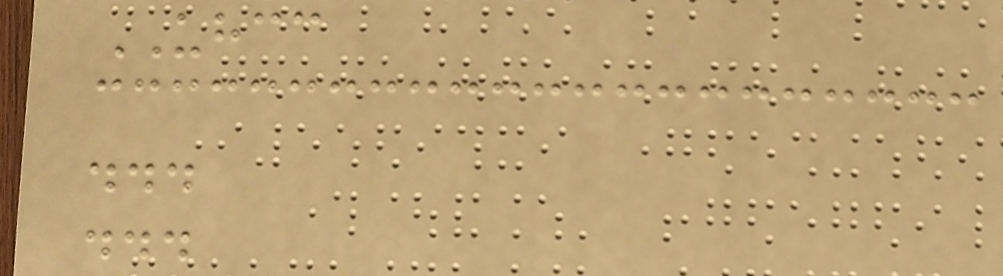UHCC
...
...
